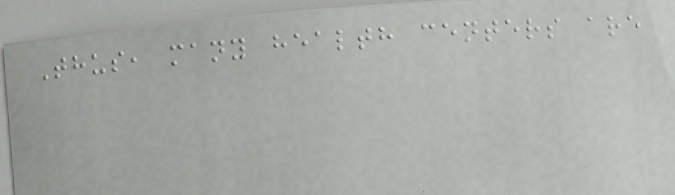Thus, many health centers are
